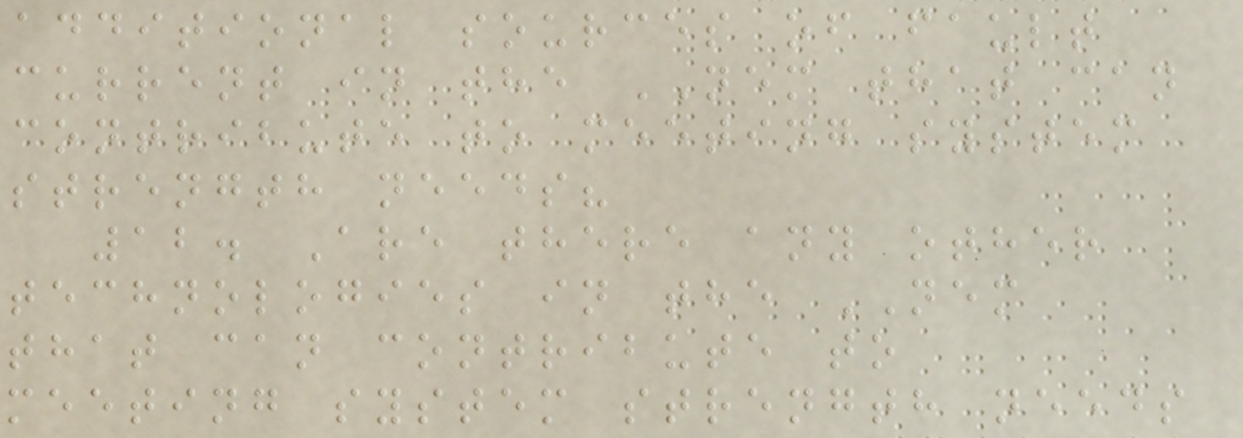additional sources of fault
current in the NEM that can
contribute to meeting system
strength needs?
12. Are there any other
technologies in the NEM
that can contribute to
meeting system strength needs
